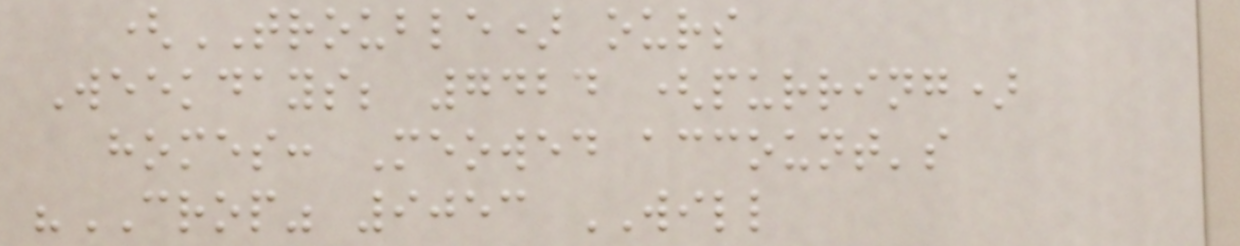(TROUBLE) ours
Weekdays; 7424 (purring)
homes: Meowed account's
"CROP" 9053 WILL
